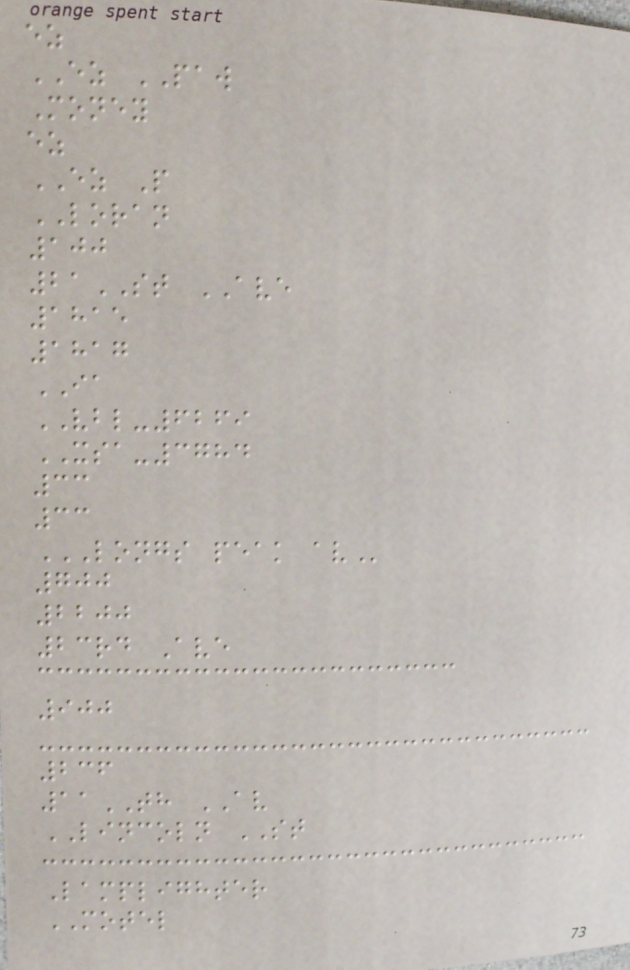ez
EZ PAW
Money
ez
EZ P
LORAN
100
21ST AVE
1815
1817
IA
VBL-6269
XSA-3784
33
33
LONGS PEAK AV
700
2200
23rd Ave
900
236
11TH AV
LINCOLN ST
Lamplighter
MOTEL
